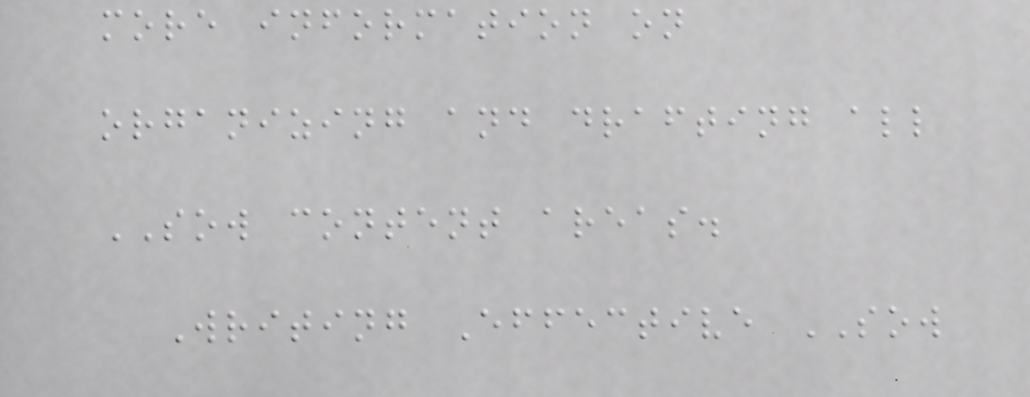more information on
organizing and drafting all
SOW content areas.
Writing Effective SOW
